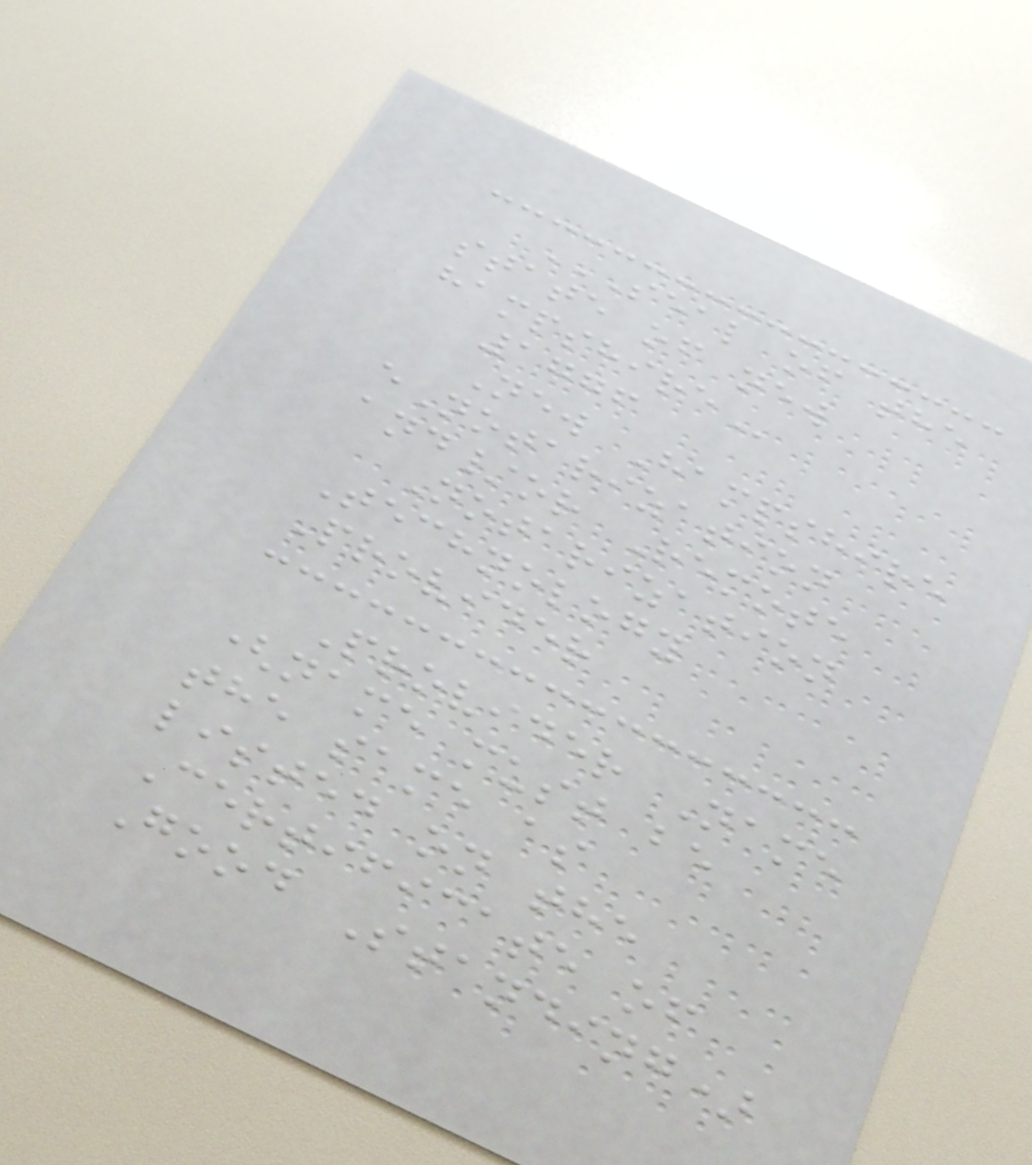SEAL OF THE
STATE OF NEW
HAMPSHIRE
1776
New Hampshire
eNotarization
and/or Remote
Notarization
Technology
Provider
Provider Name
(name must be
the same as
listed on the
Certificate of
Good Standing)
